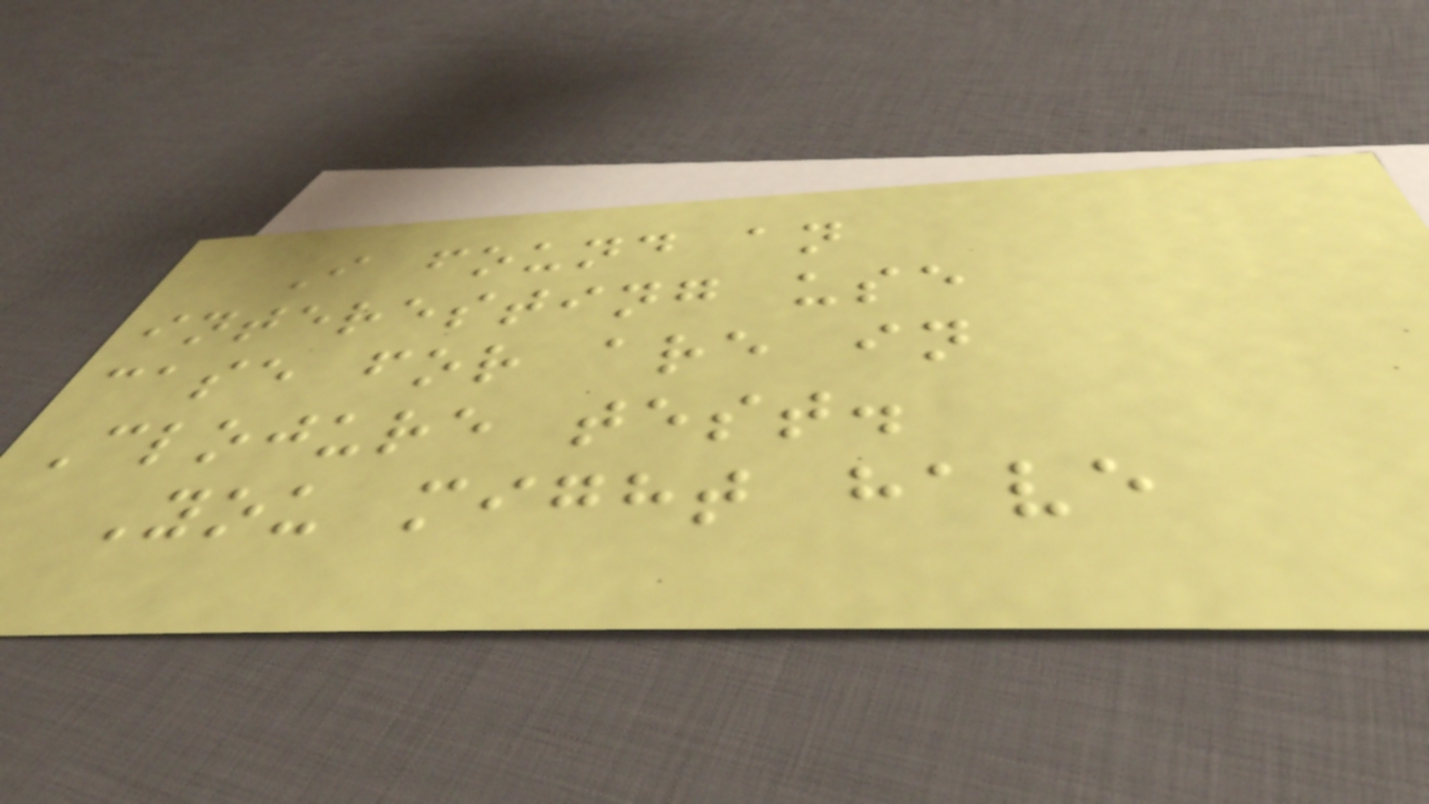I found an
interesting use
case for are in
Clojure test.
You might have
